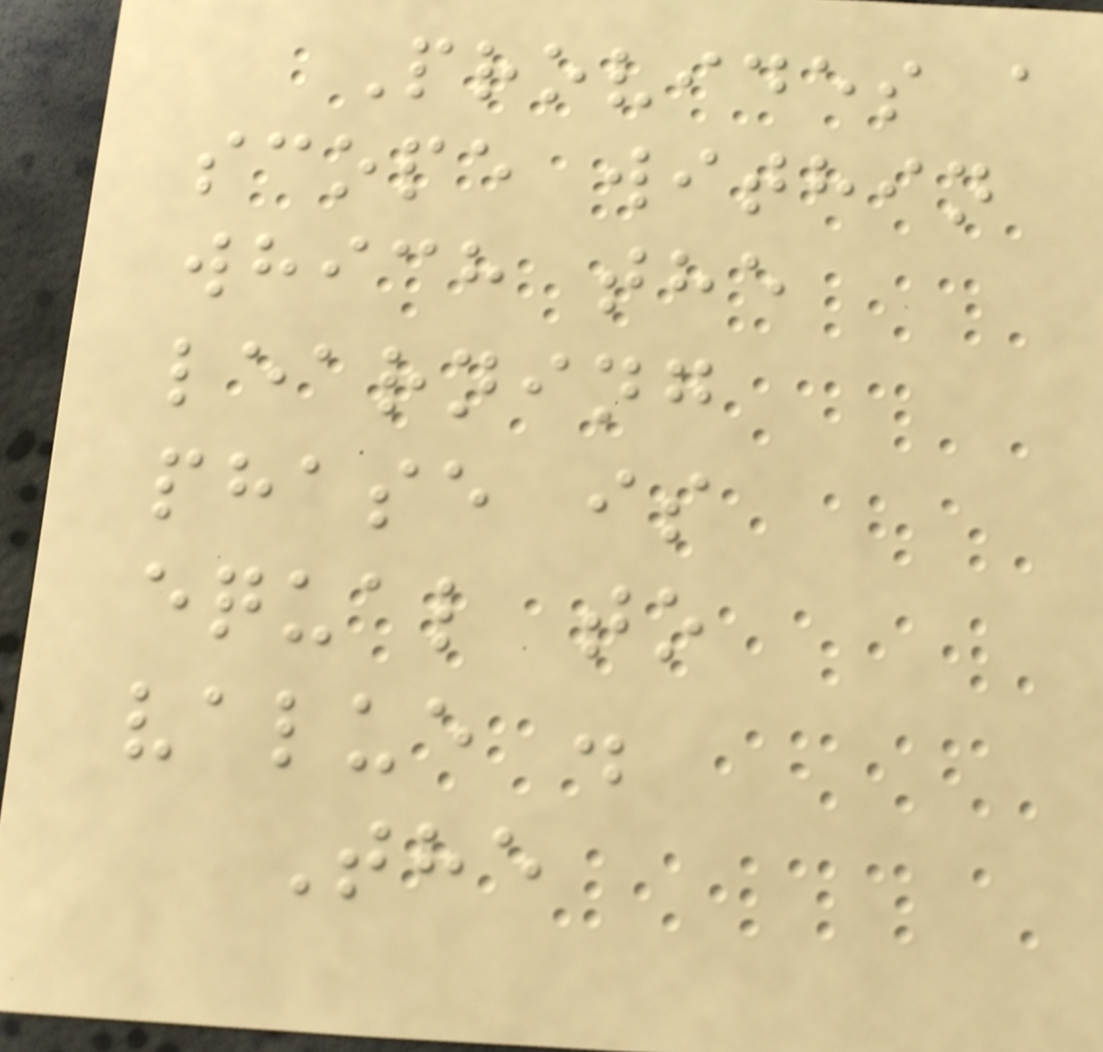Provides a
scope within
which the
learning
phase is
equal to
value .
The
